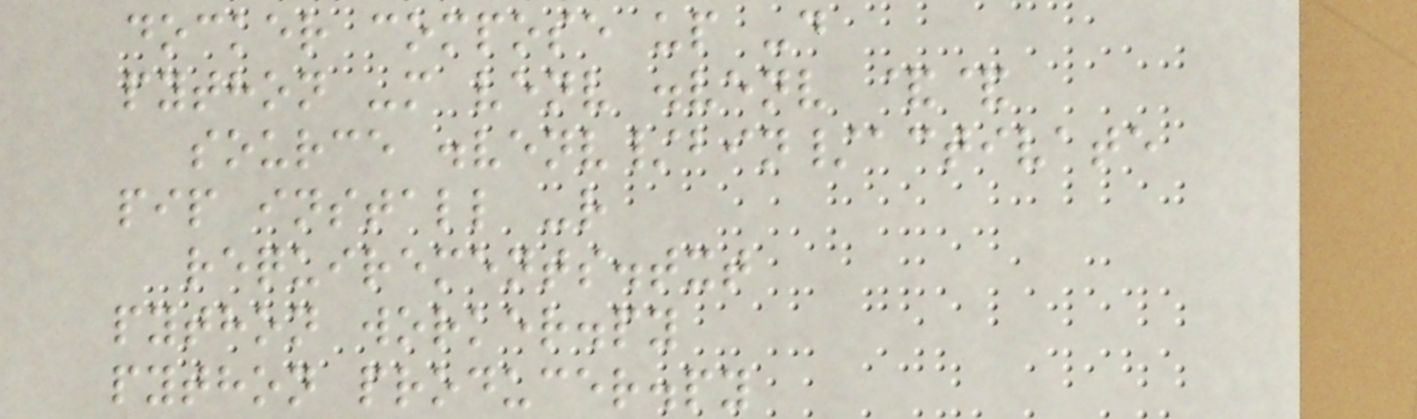docker compose up -d
python -m venv .venv &&
source .venv/bin/activate
pip install -r
requirements.txt
python worker.py
python producer.py
